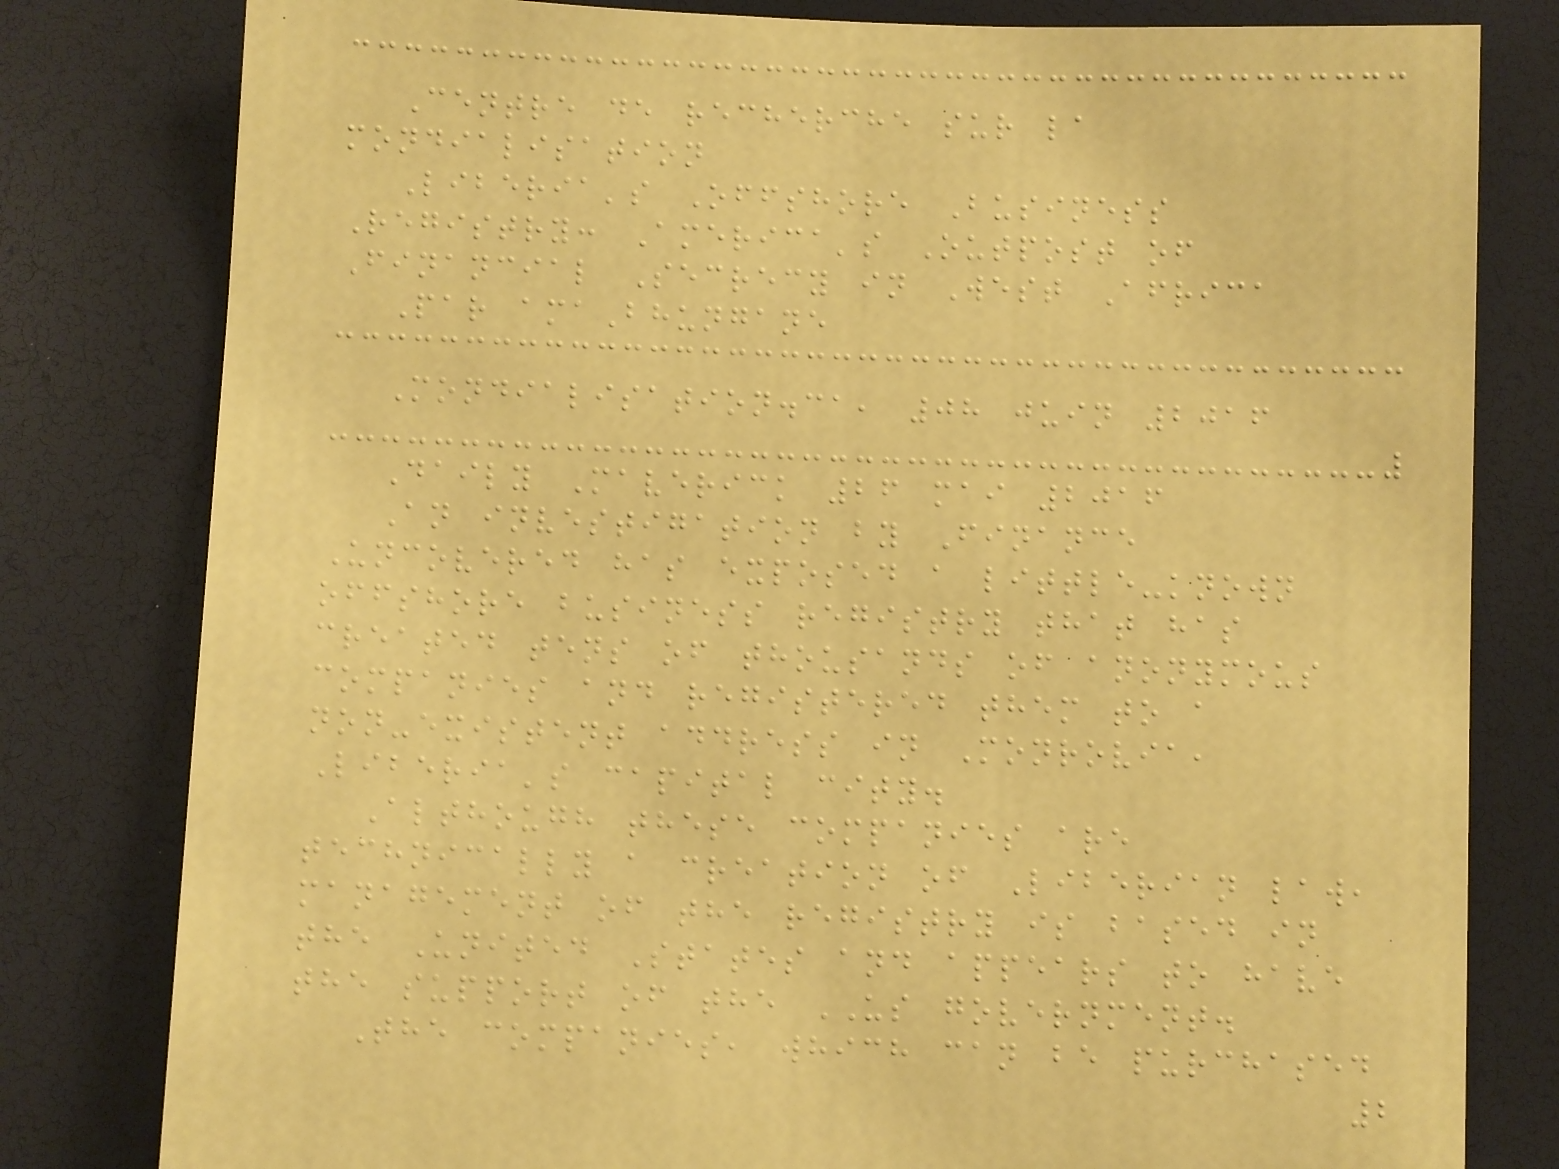Centre de recherche sur la
mondialisation
Liberia's Offshore Business
Registry: America's Outpost of
Financial Secrecy in West Africa
Par amaBhungane
Mondialisation.ca, 08 juin 2016
Daily Maverick 26 mai 2016
An investigation by Finance
Uncovered has exposed a little-known
offshore business registry that has
created tens of thousands of anonymous
companies and registered them to a
non-existent address in Monrovia,
Liberia's capital city.
Although these companies are
technically a creation of Liberian law,
management of the registry is based in
the United States and appears to have
the support of the US government.
The companies, which can be purchased
2
